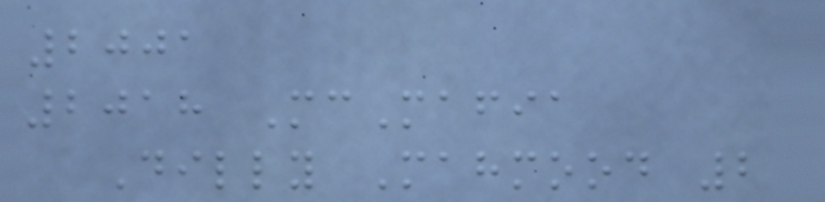2001
2018 McMafia
Dilly Mahmood 2
